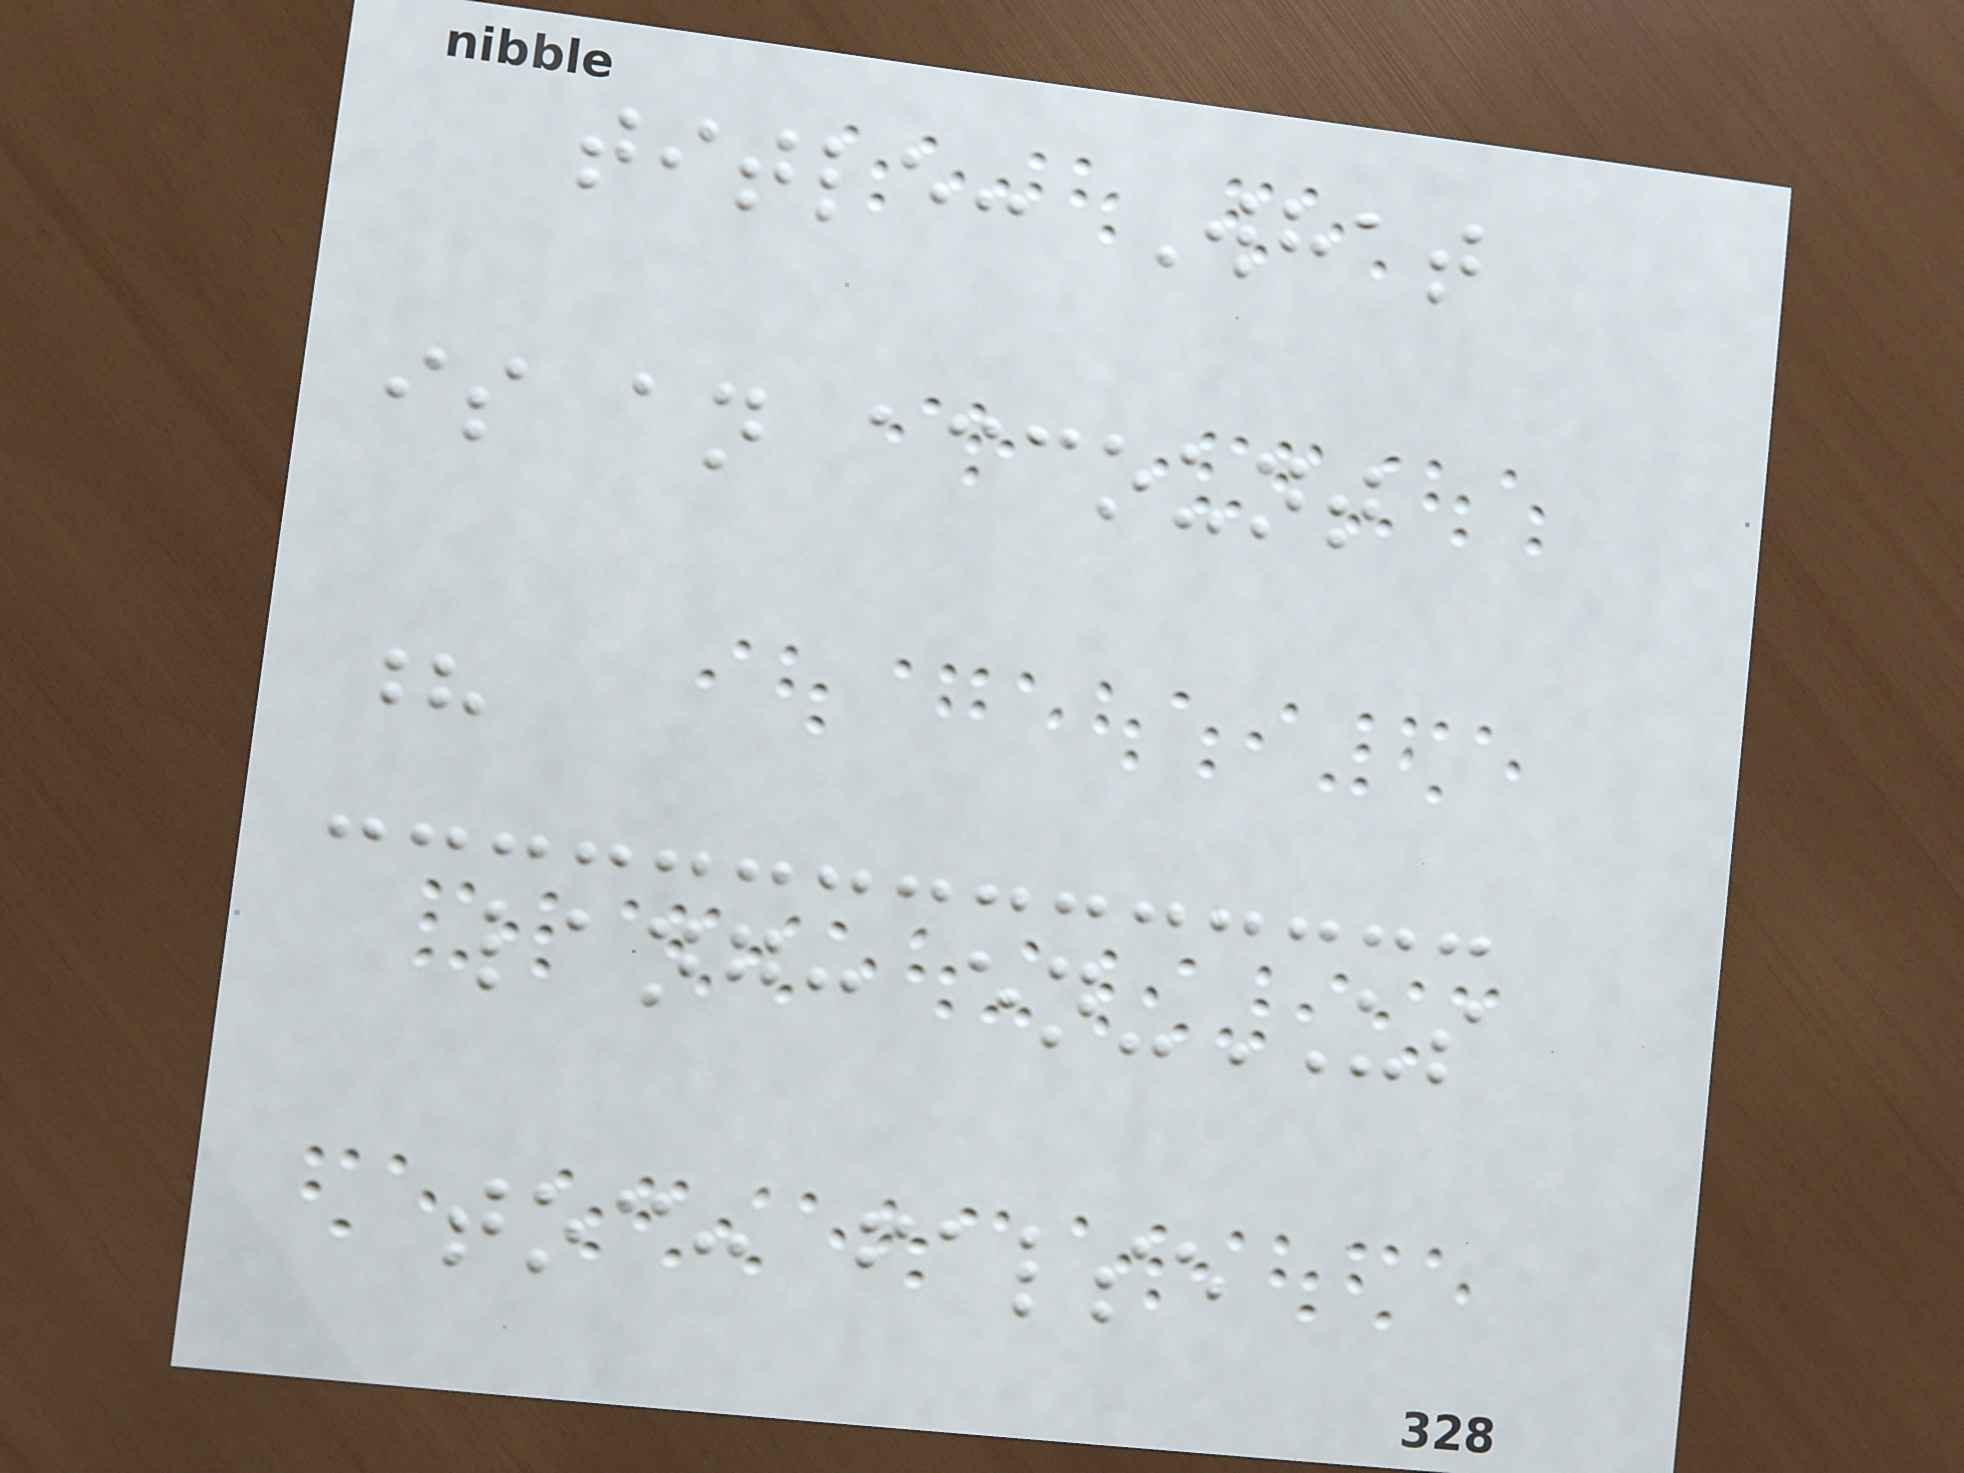title: What
is an account
?
lang: en-US
toc: false
